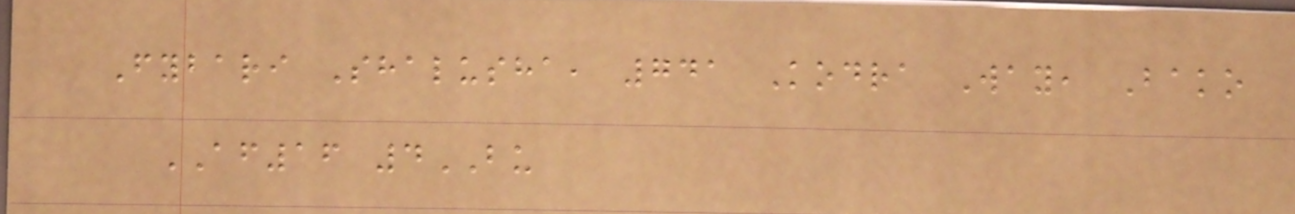Fybari Shalusha, 741 Kodra Way, Bako
AF16 4BU
